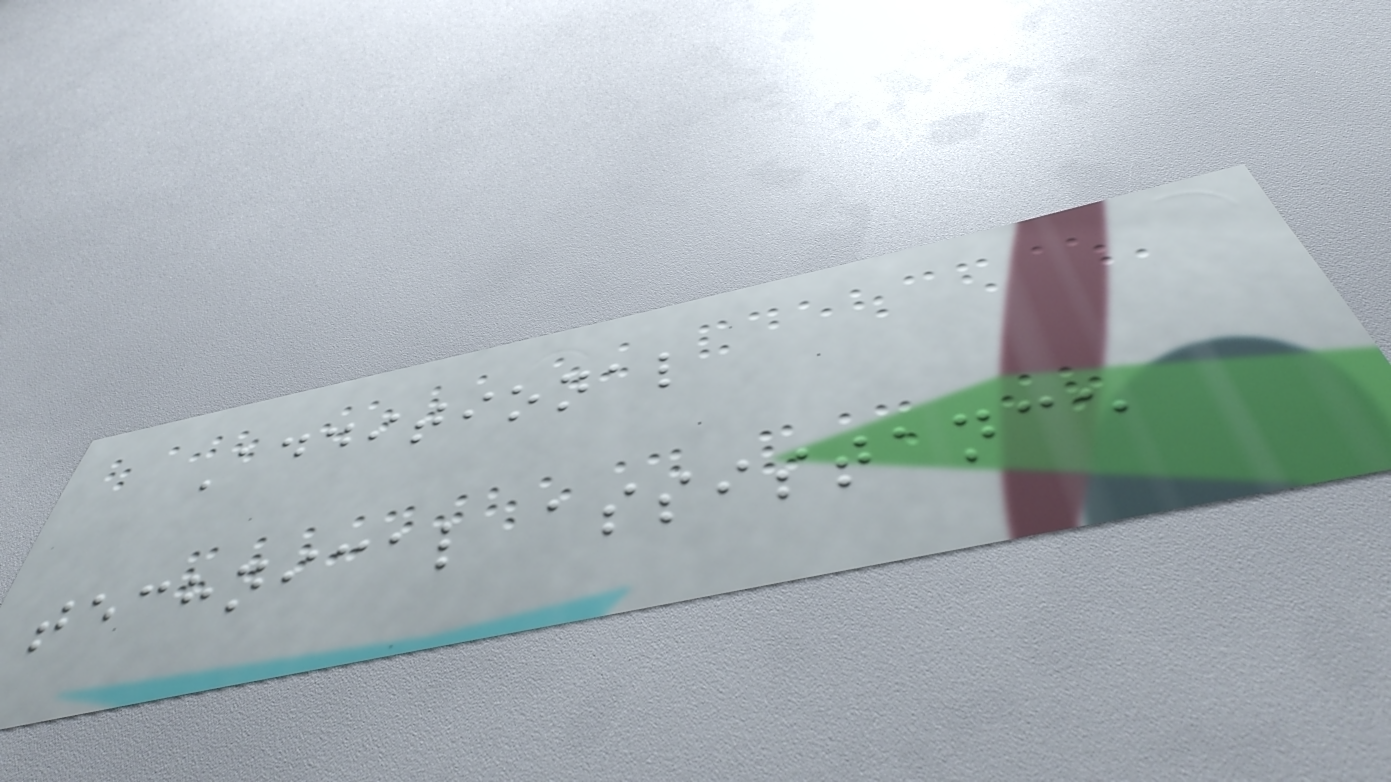Additional
technical assistance
